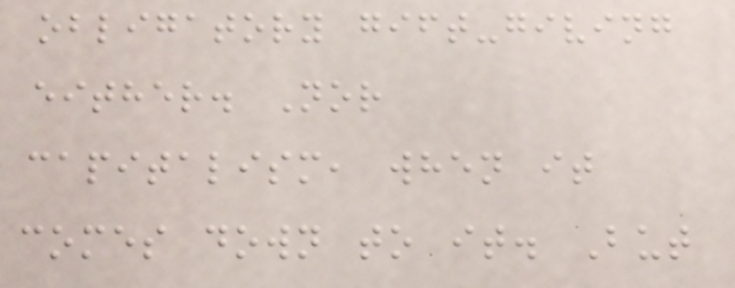obligatory gift-giving
either. Nor
capitalism, when it
comes down to it. But
